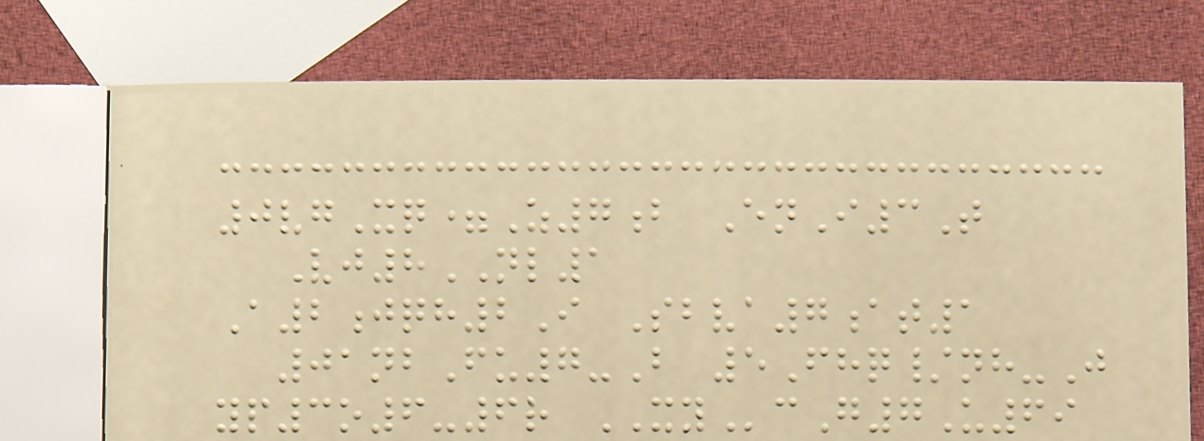0vgXq=Z7b EnI3T
Vj8NL1
A2jqh2I Sbva7at1
01nbFu7-B 5Fhq/nh-J
yp3o6-6r XYcG7U69
